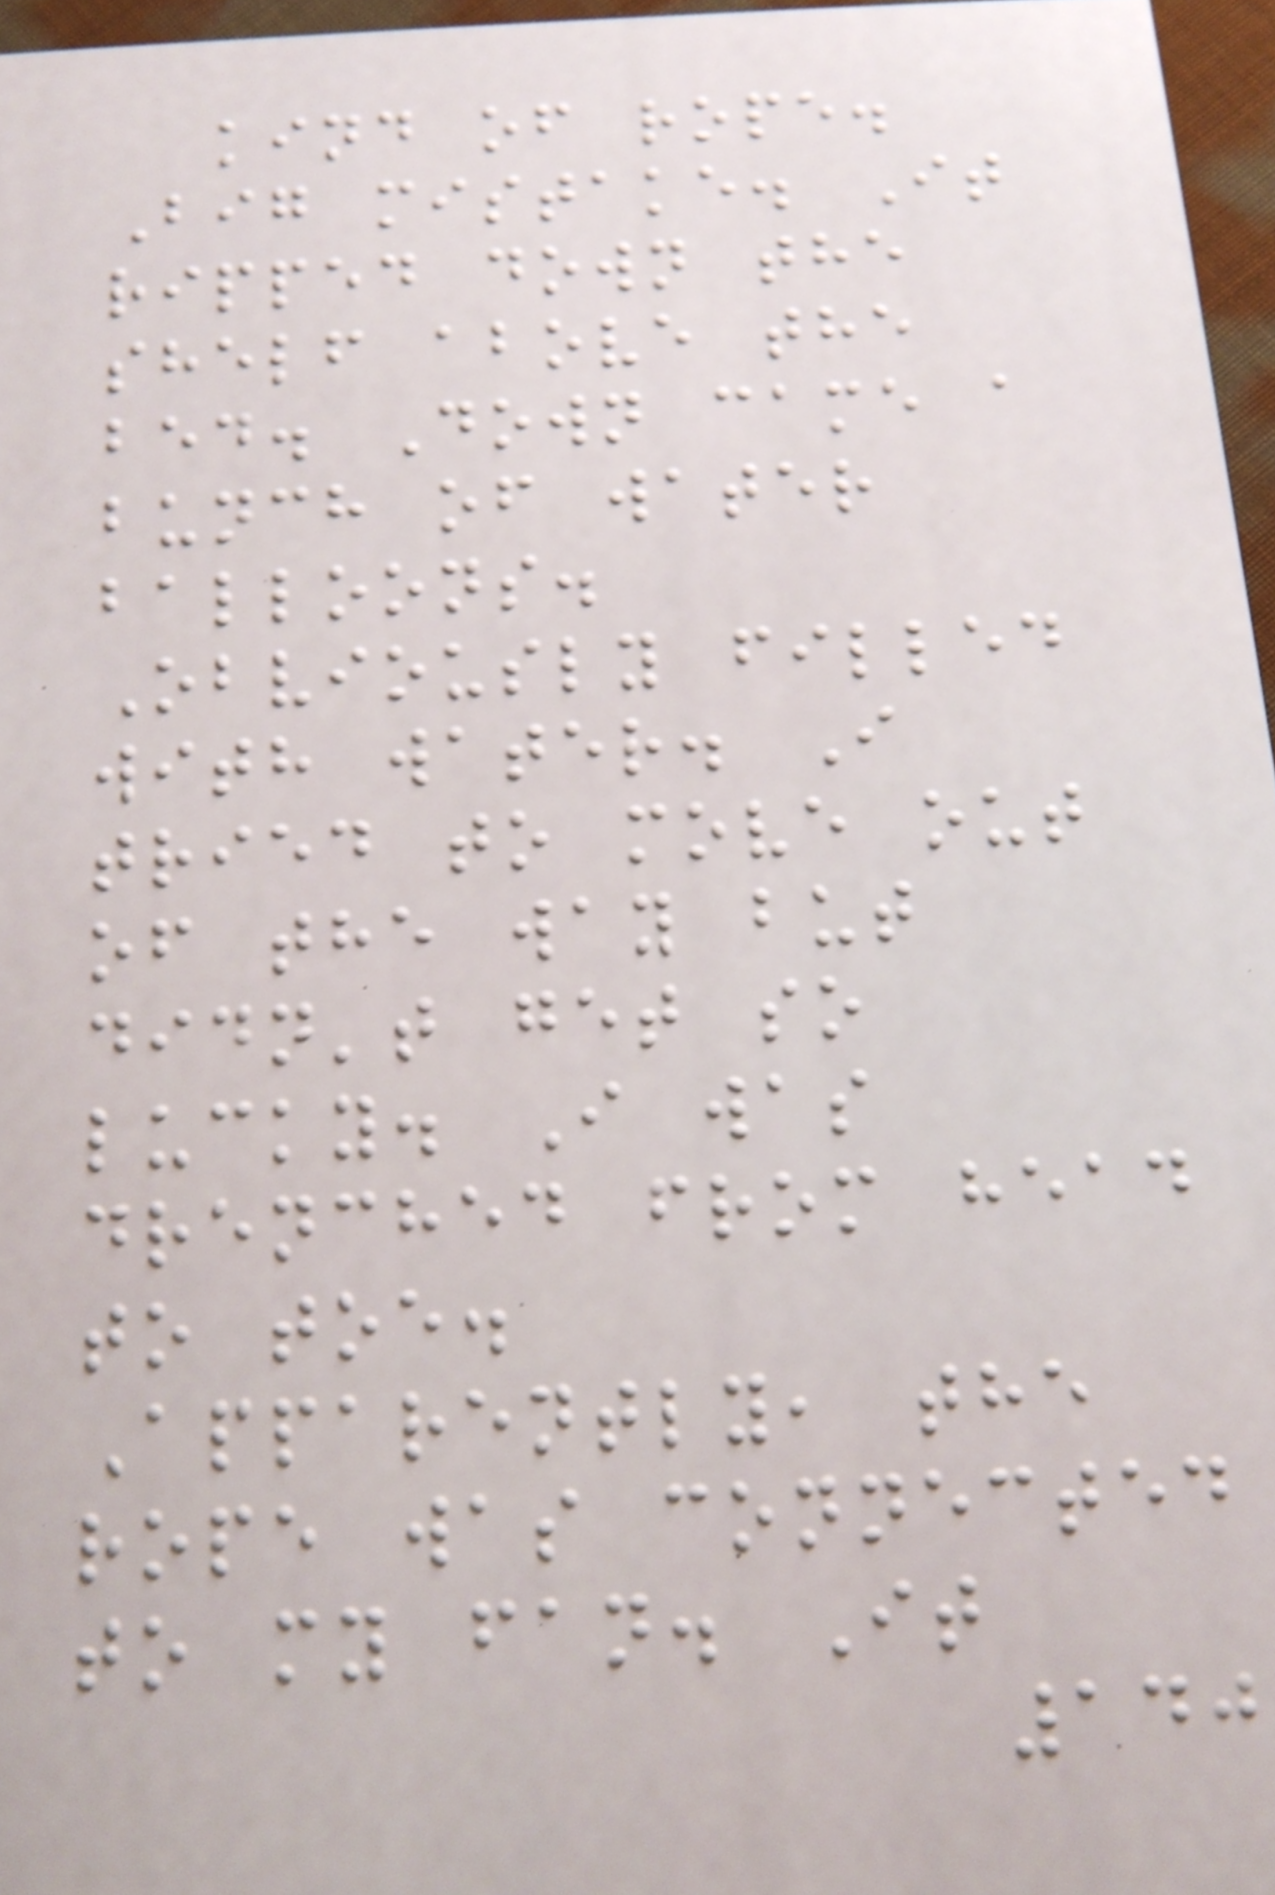kind of rope.
Big mistake. It
ripped down the
shelf above the
bed. Down came a
bunch of water
balloons.
Obviously filled
with water. I
tried to move out
of the way but
didn't get so
lucky. I was
drenched from head
to toe.
Apparently, the
rope was connected
to my fan. It
140
